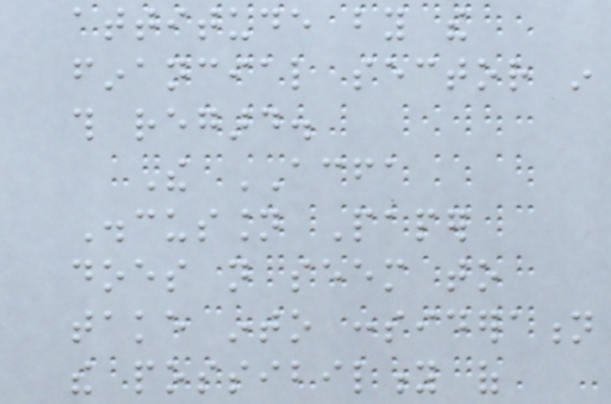attitude by the
financial sector in
this regard.
The ACFA
Discussion Paper
does not seem to
take into consideration
the possibility of
